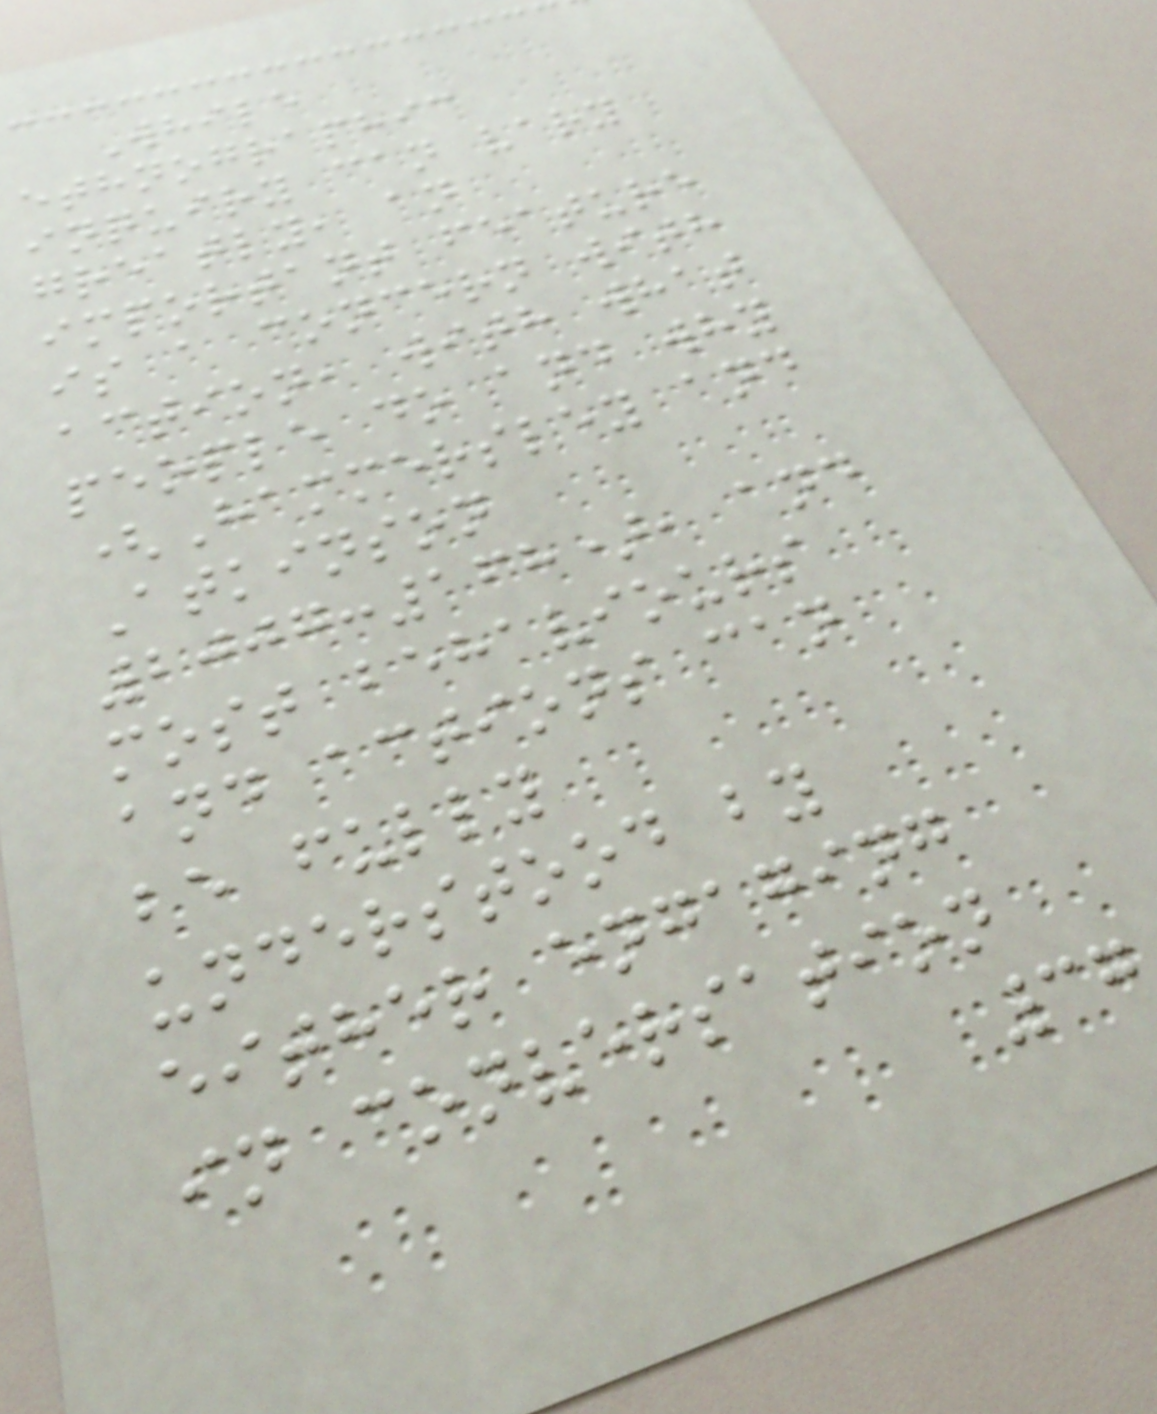While
ethnographic
inquiry can vary
greatly, an
important feature
is a concern with
action, with what
people do and why
(Hammersley and
Atkinson
2007:168), and
most behaviours
and actions can
be fully
understood by
either engaging
in conversation
37
